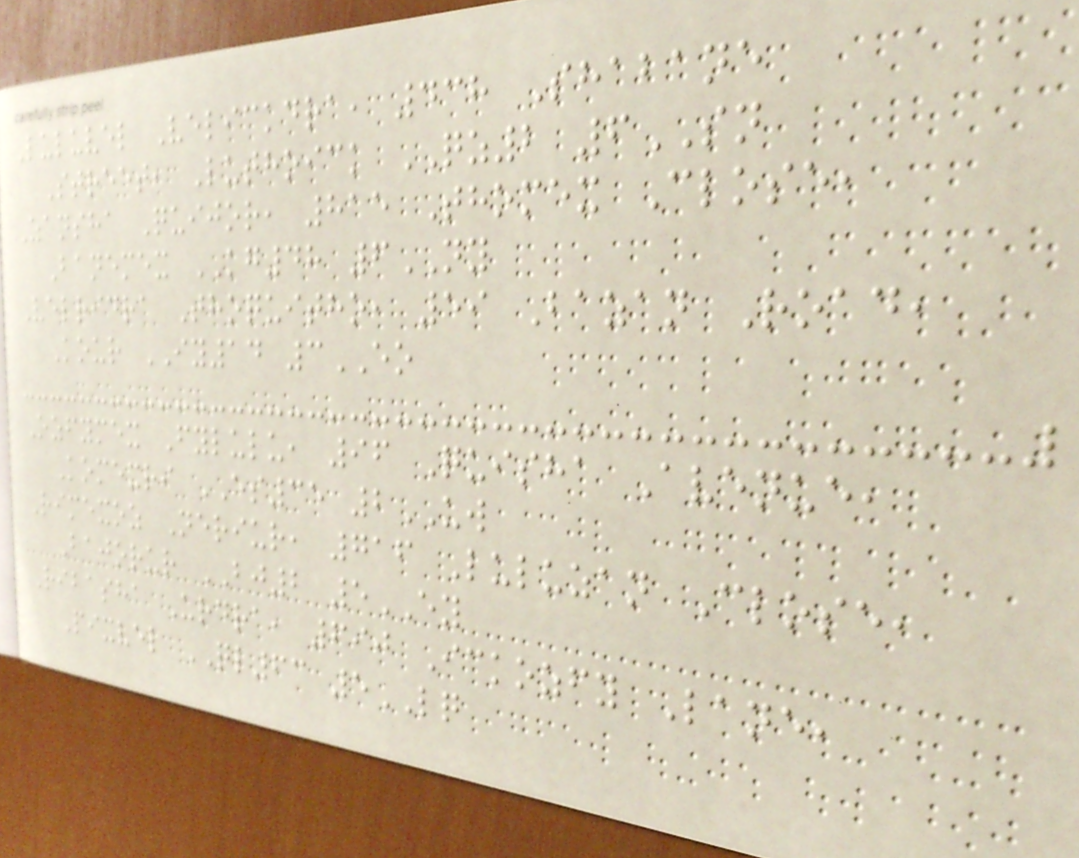Luluvel Velickdra, 438 Shabane
Street, Luthoick QZ2 6SN
Zansha Quijor, 815 Thomex Close,
Banemex KG48 6NY
Velridra Thoquitho, 59 Bazan Road,
Kour IY14 3EO
Ozfymex Fylulu, 96 Quisha Avenue,
Komexri ES35 2UW
Rimexoz Neriur, 716 Luluzan Close,
Bajorur BJ2 5EY
Ribasha Urdra, 690 Ickozfy Lane,
Pixvel QL63 5LQ
